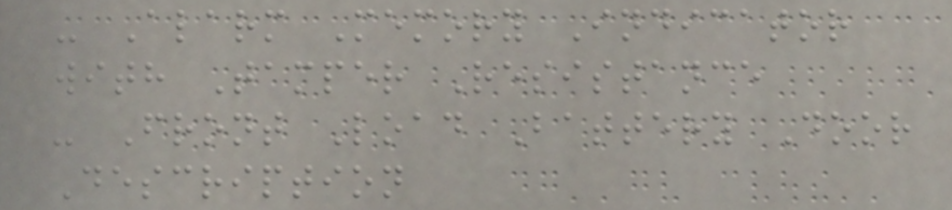- Alarm Memory Indicator
with Tamper Resistance
- Front Load Battery Door
Description
